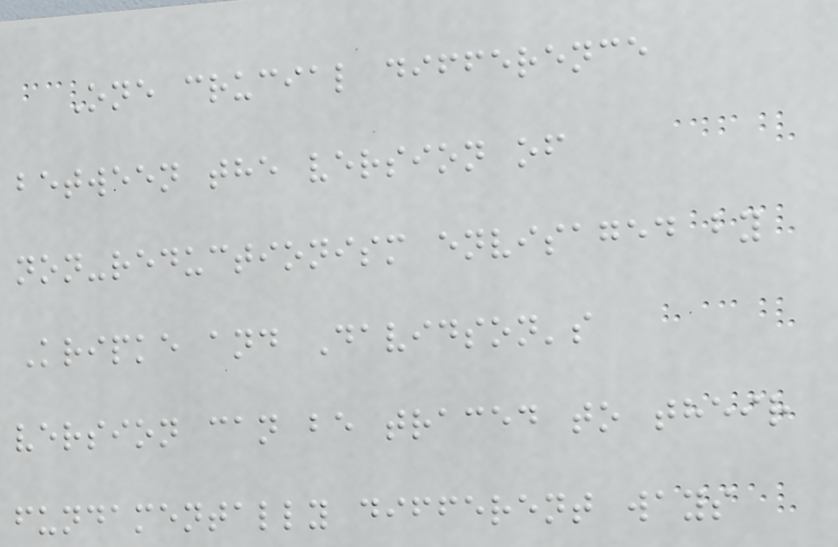One crucial difference
between the version of
non-reductionism envisaged by
Kripke and Davidson's
version can be traced to their
fundamentally different ways
